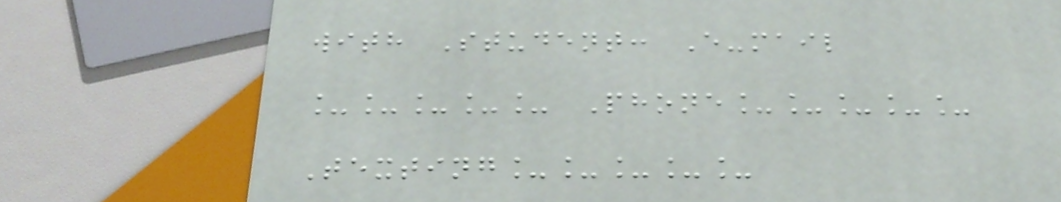with Student: E-mail
_____ Phone_____
Texting_____
